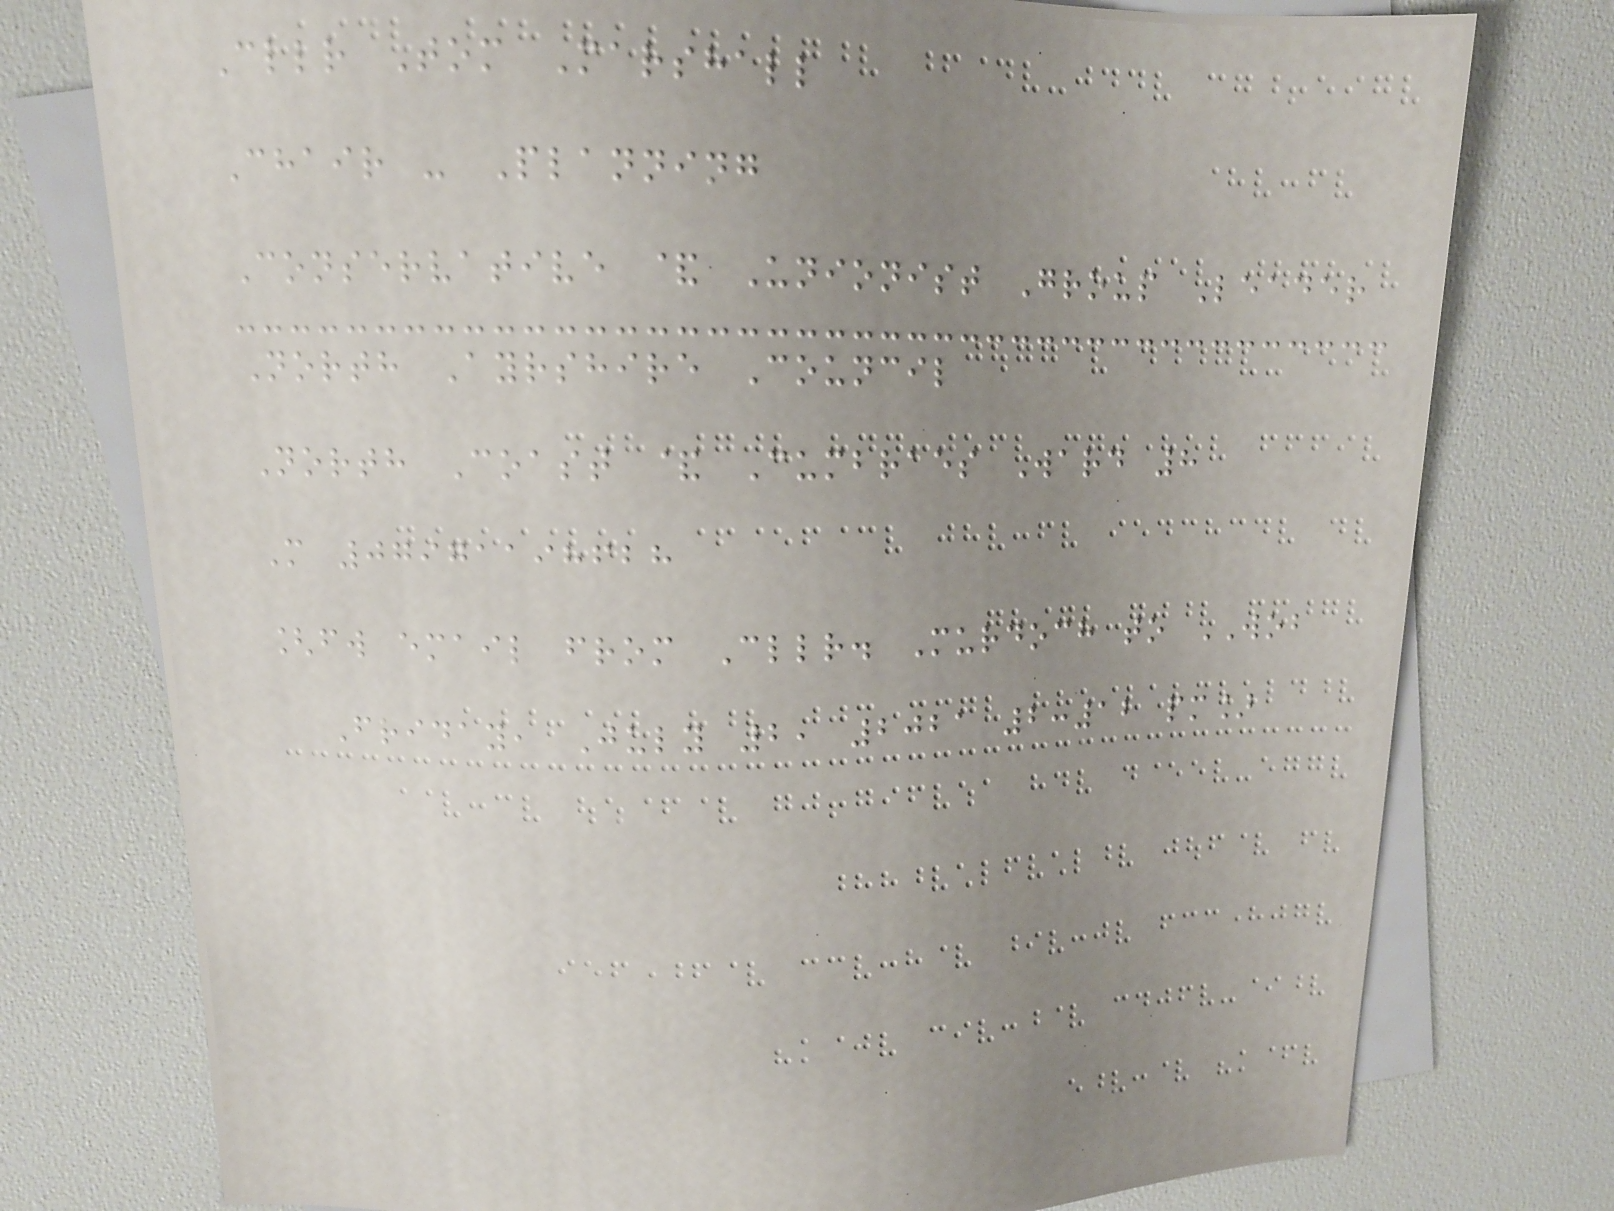Cllr Tom Marshall
Chair - Planning
Conservative & Unionist Group Leader
North Ayrshire Council
North Coast & Cumbraes Ward 8
M 07971198628
[fw email from Cllr. Murdoch to WOB
Friday, July 2, 2021 2:12 pm]
